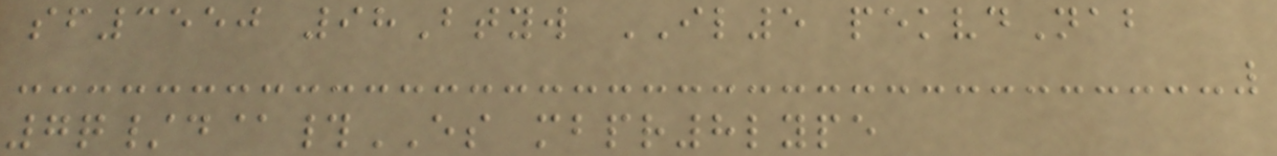sf3550 98Btyw IL5 pekvdNab
7q/d@#ES mbpr8lype
